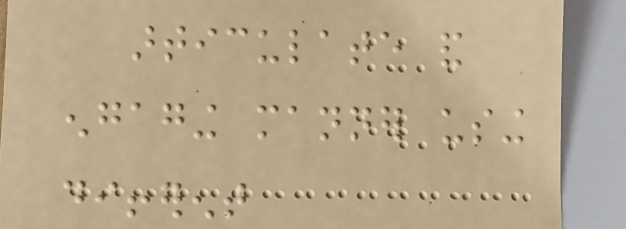articulate and
engaging manner using
different
